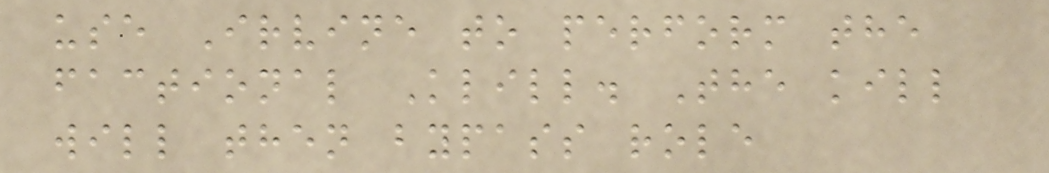use Irvine to perform the
factional Klill. The kill
will then bypass role
